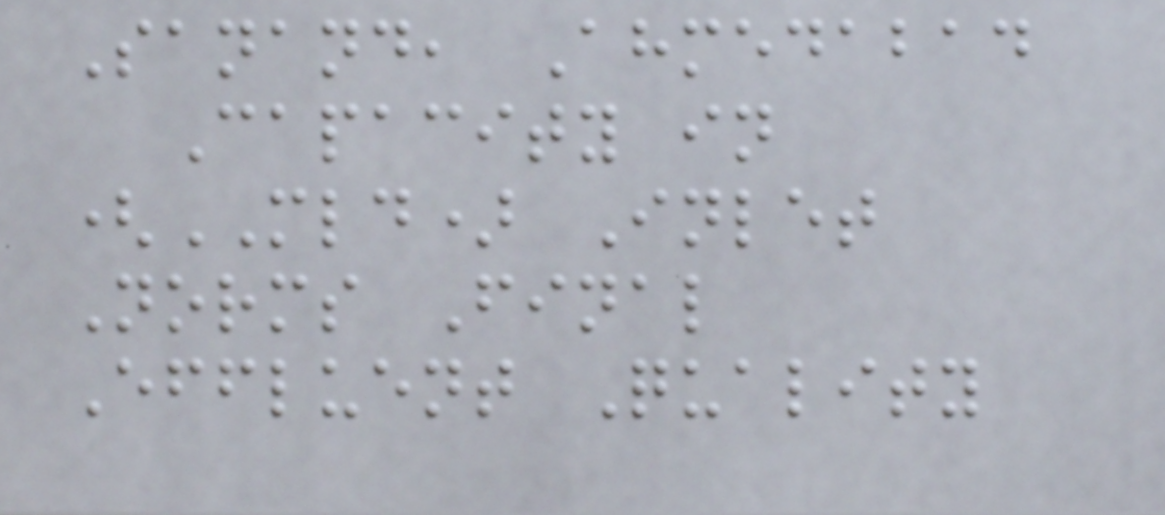Sanand, Ahmedabad
Capacity in
(MLD) Inlet
Norms Final
Effluent Quality
